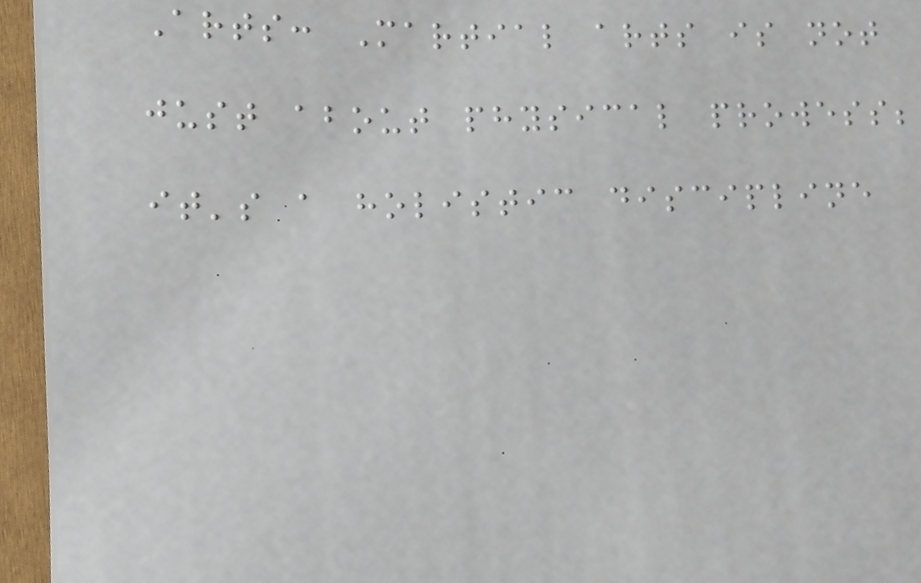Arts: Martial arts is not
just about physical prowess;
it's a holistic discipline
